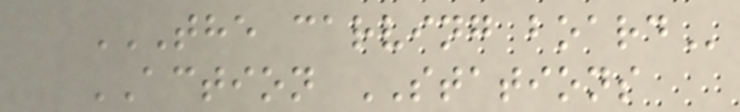THE CARVING BOARD
ACTION STATIONS
